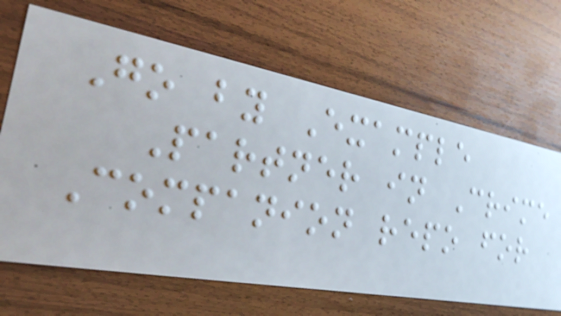Go by Example
Partner in Crime
Companion repo for
